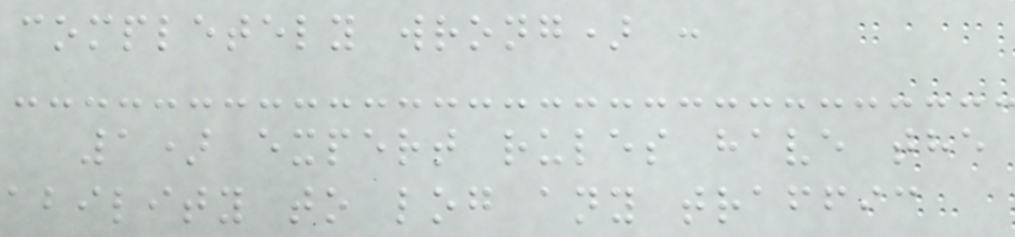completely wrong) :
1) expert rules have the
ability to log any traffic
